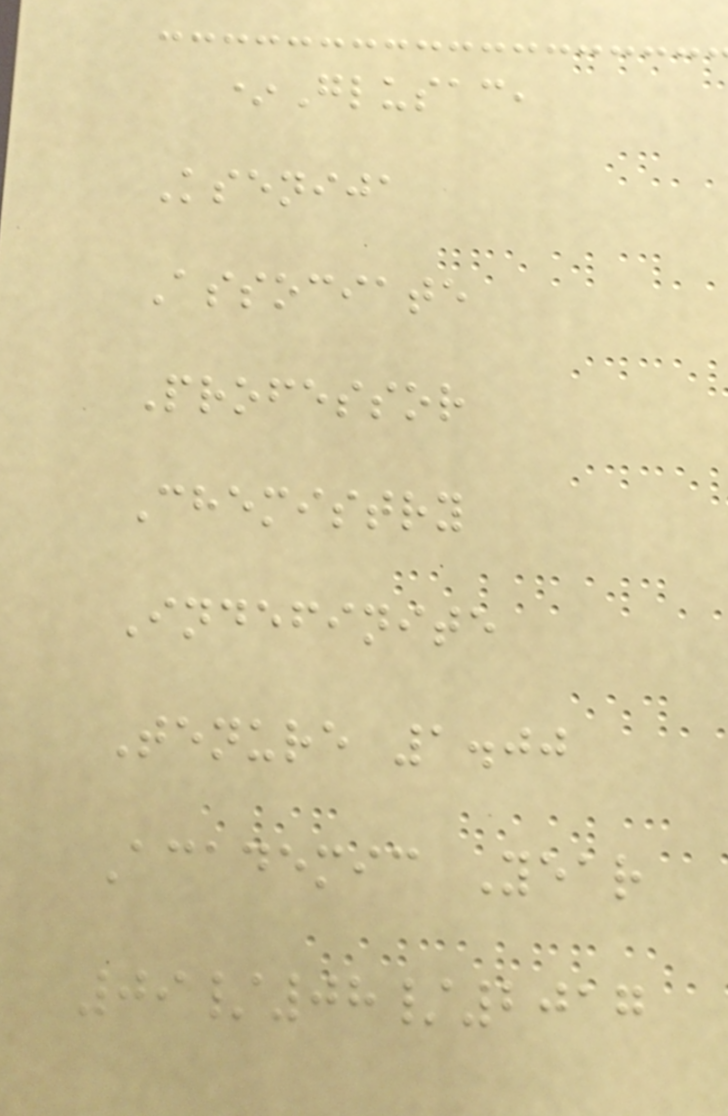*Glusac,
Ksenija
Associate
Professor
Chemistry
Indefinite
Tenure 1.00
Academic Year
09/08/2017
